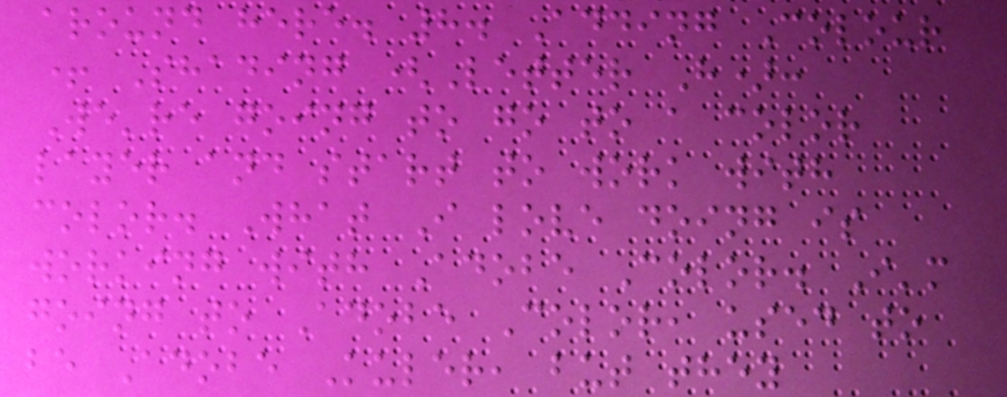around here. 8. Adding Colour
+ Shading (Letter H):
We're going to go to a color
layer and start to work with
color. What I love doing is
working with Adobe Color. I'm
going to Adobe Color, used to
be Adobe Kuler, but they
